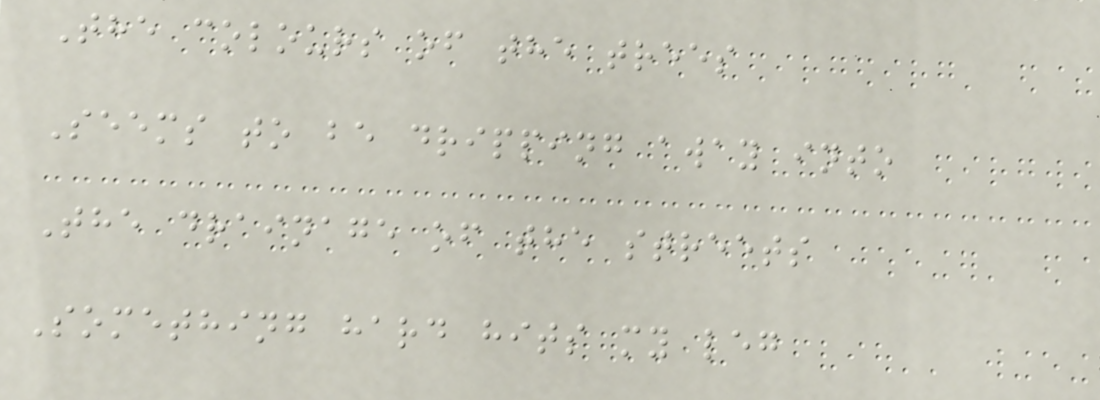The colours of the trees
Seems to be dripping away into
The drainage of the streets
Something hard hits my leg
